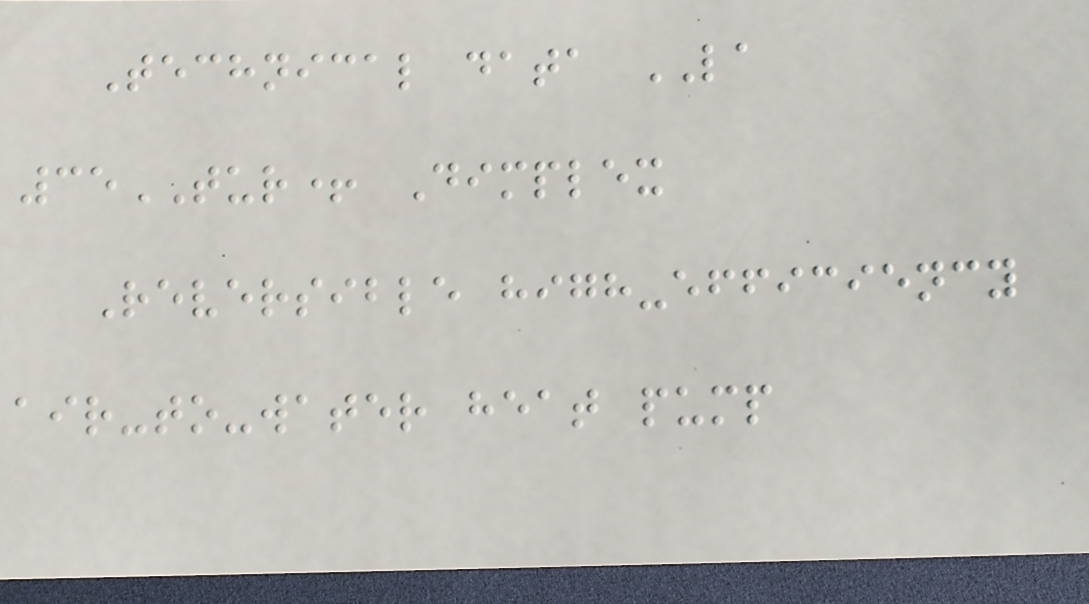Technical data LA
35TUR+ Dimplex
Reversible high-efficiency
air-to-water heat pump
